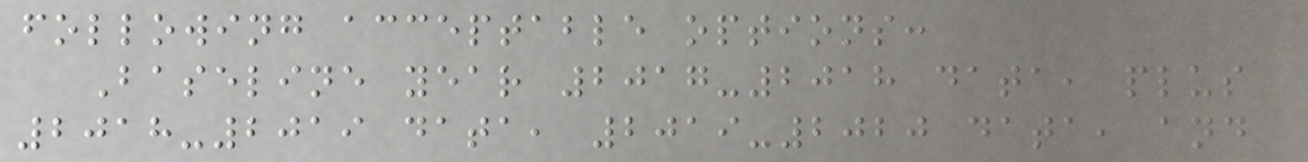following acceptable options:
Baseline year 2017-2018 data, plus
2018-2019 data, 2019-2020 data, and
